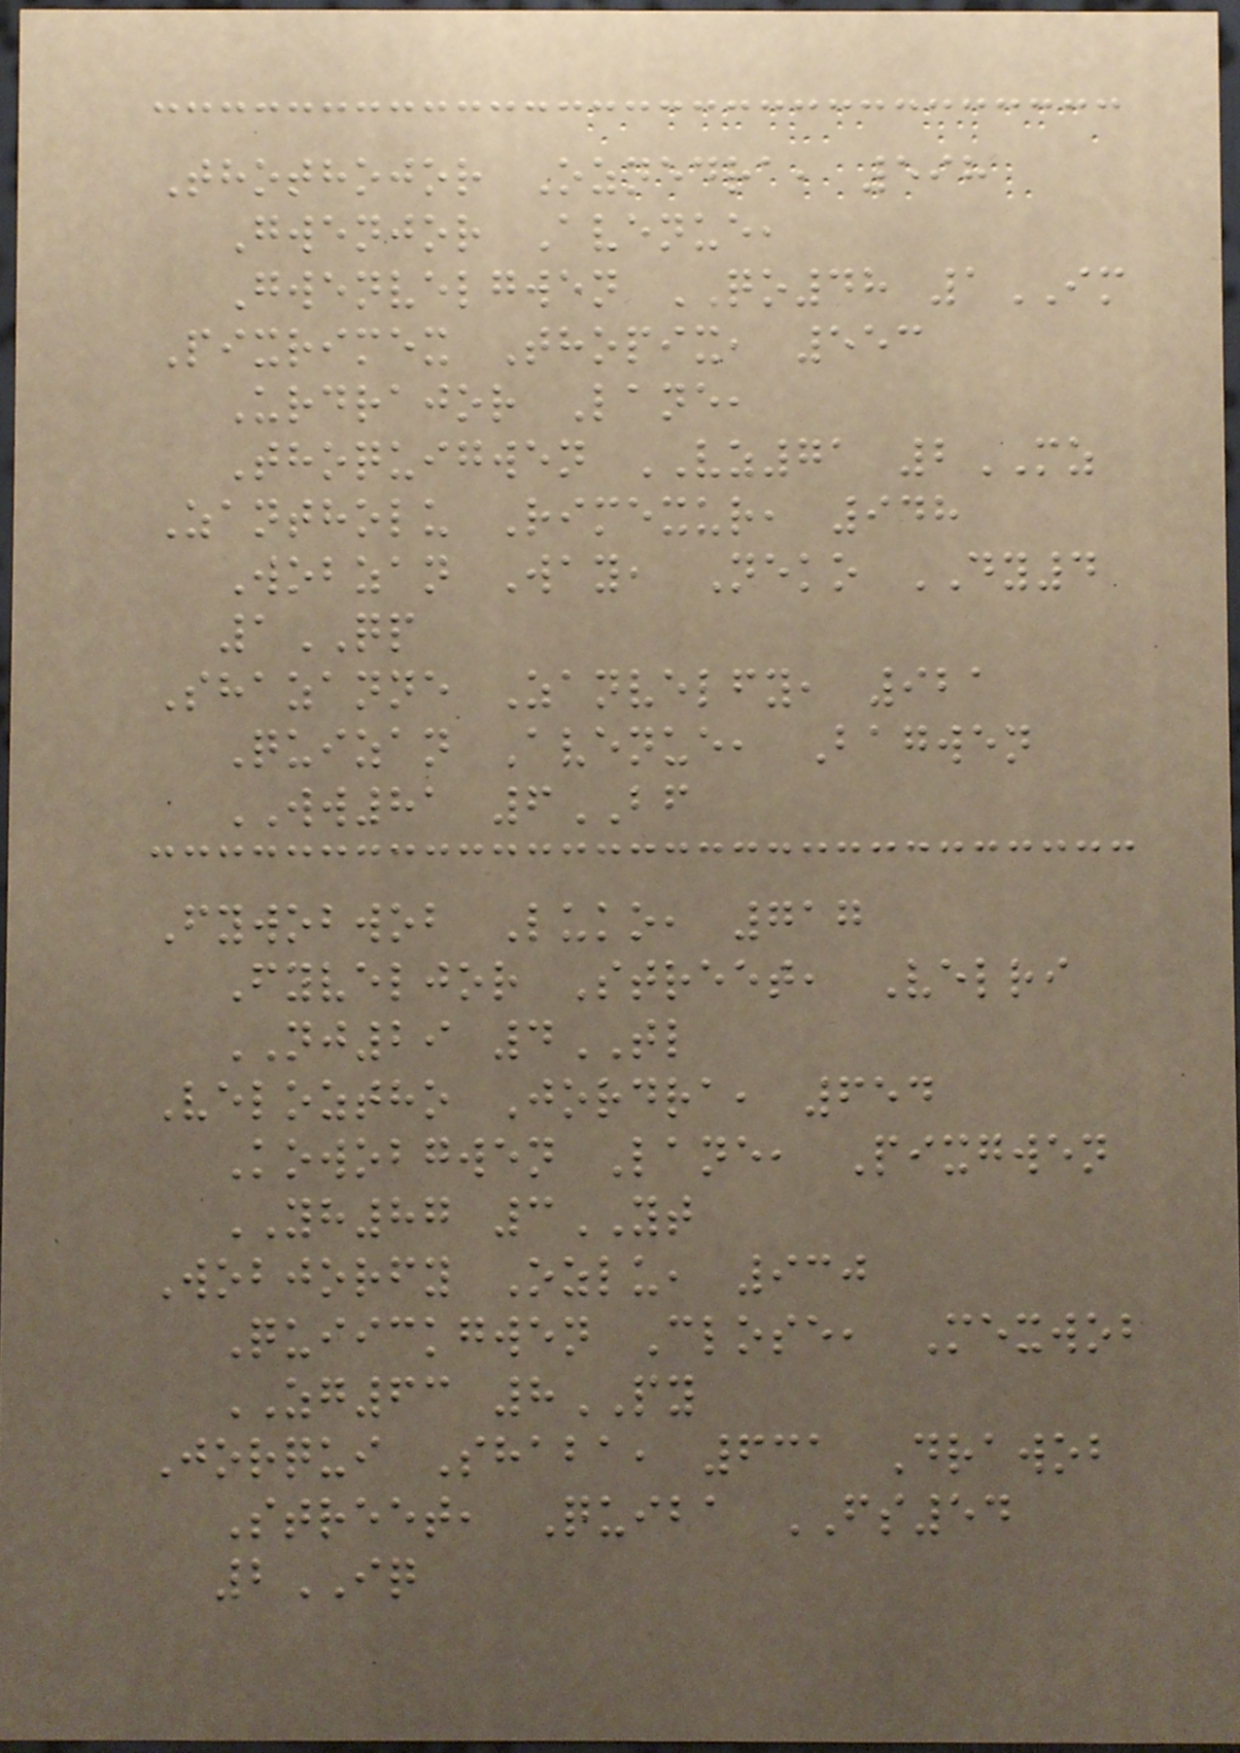Thothojor Oznedra, 598
Gwenjor Avenue,
Gwenvelgwen QO48 1IM
Pixrimex Thopix, 553
Urdrajor Lane,
Thoquigwen VZ71 2MZ
Zantholu Rimexur, 948
Wobzan Way, Neko DY4
1QP
Shazanne Zanvelfy, 921
Quizan Avenue, Bagwen
WW81 6BF
Fywobwob Luko, 717
Fyveljor Street, Velri
NJ29 4TL
Veloztho Jordra, 654
Kowobgwen Lane, Pixgwen
YH87 3YT
Wobjorfy Ozlu, 930
Quiickgwen Close, Mexwob
ZG63 8PY
Jorqui Shaba, 631 Drawob
Street, Quiba FS54
2IQ
